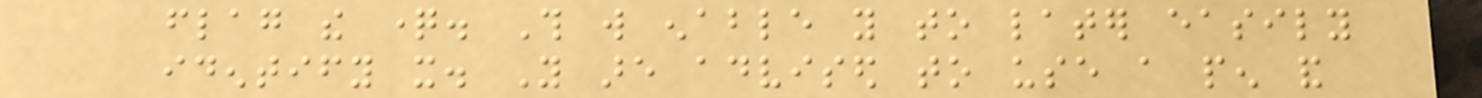flag the question. This will enable you to later easily
identify it. You are advised to use a pen and
